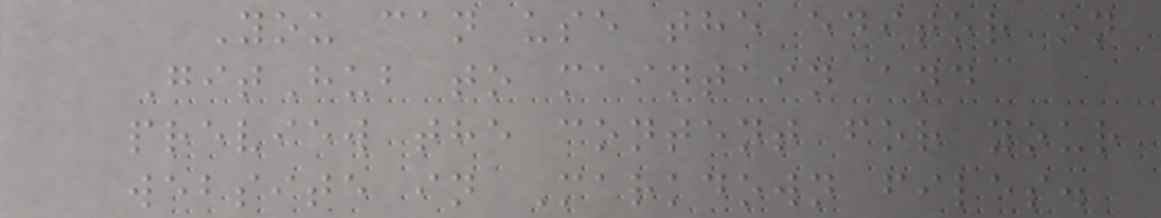You can use the editor on
GitHub to maintain and
preview the content for your
website in Markdown files.
